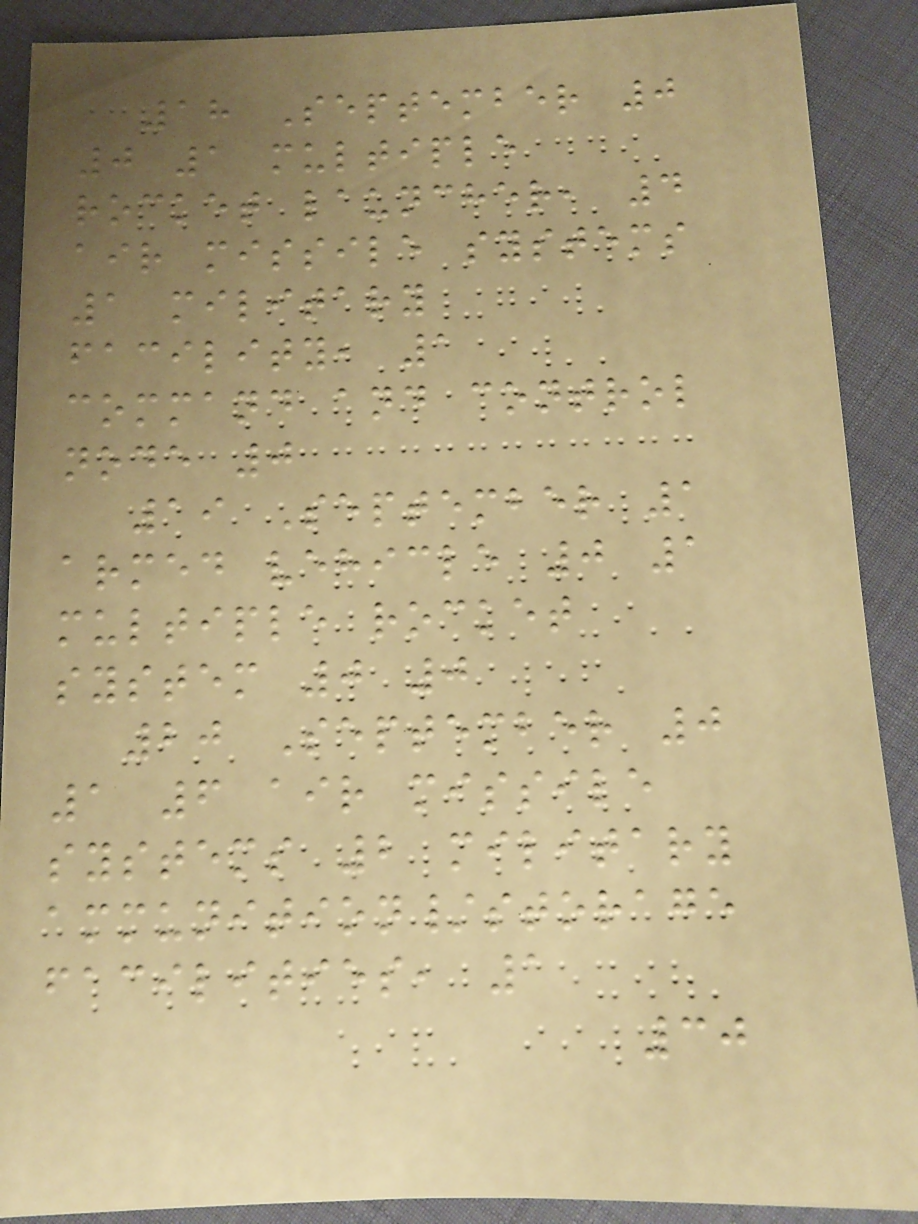18 September 0
0 1 multiple
rocket launcher, 4
air missile systems
1 military
facility, 1
command and control
node 0
19 September 1
armed vehicle 0 1
multiple rocket
system 0 0
20 September 0
1 6 air missile
systems 2 military
ammunition/storage
facilities, 1
30
